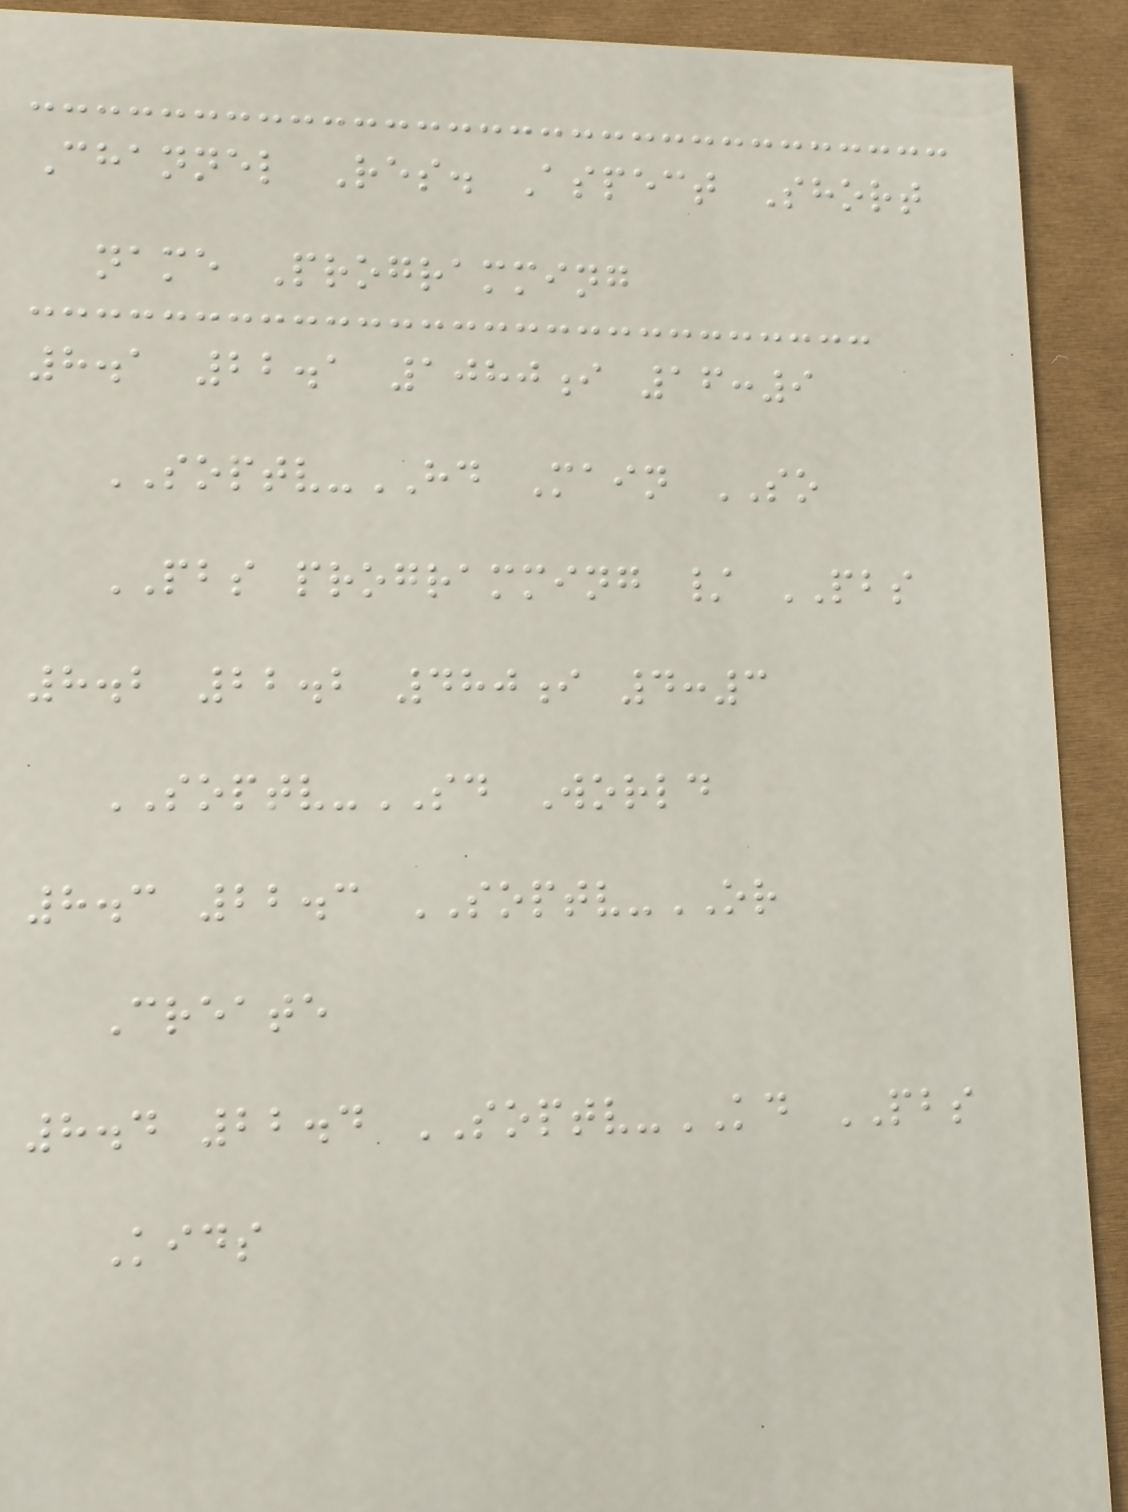Channel Res. Aspect Short
name Programming
8.1 22.1 1080i 16:9
SOPTV-HD Main SO
PBS programming / PBS
8.2 22.2 480i 4:3
SOPTV-SD World
8.3 22.3 SOPTV-OR
Create
8.4 22.4 SOPTV-KD PBS
Kids
